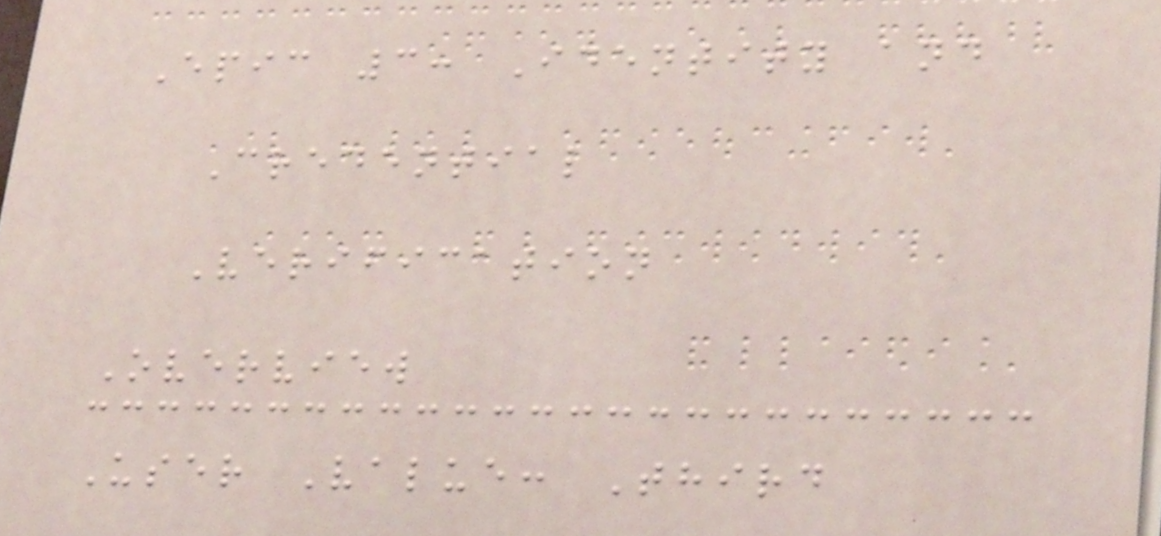Epic 3: Identity and
Credential
Verification
Overview
User Value: Third
